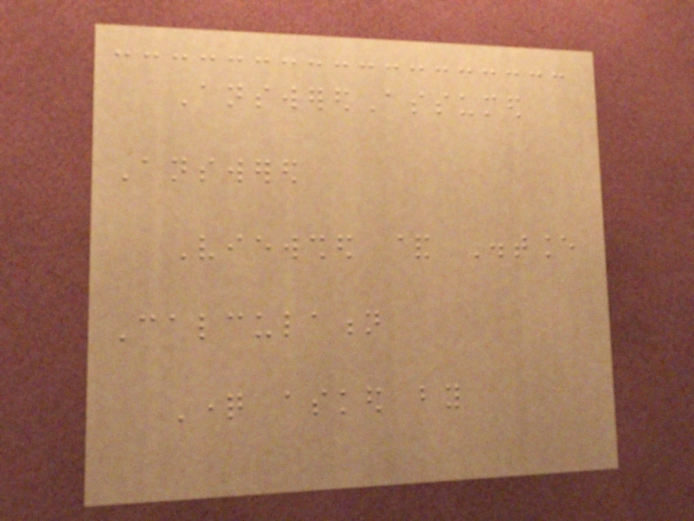AnsweredAssumed
Answered
Viewshed & Distance
Calculation
Question asked by
